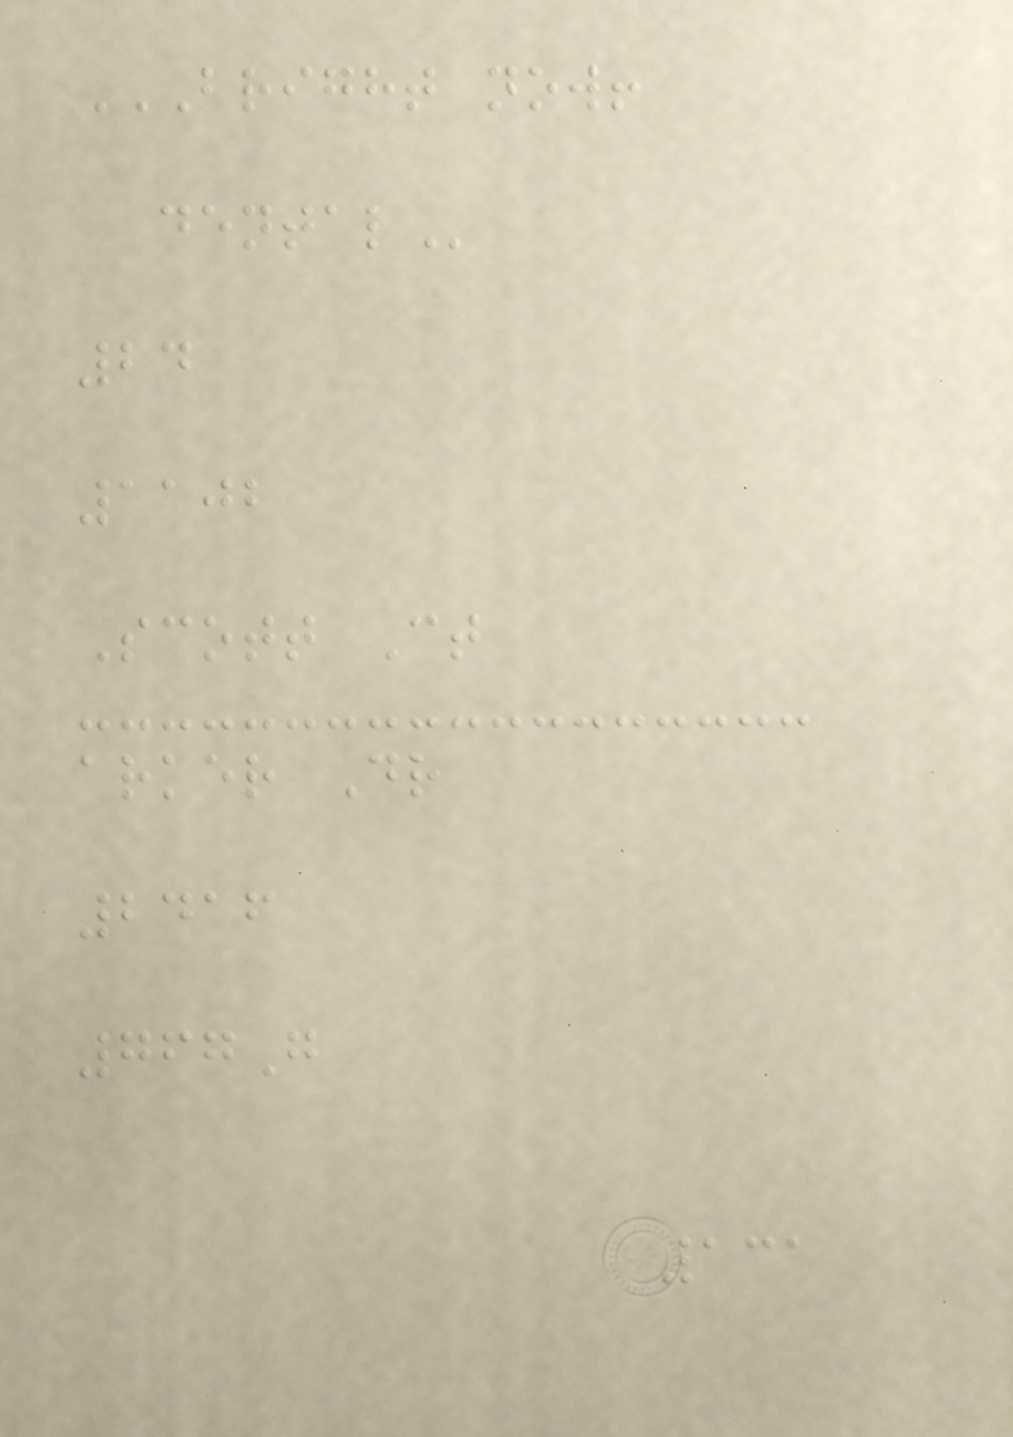BRIGHT NOW!
DENTAL
24
1102
Scott Ct
arker Dr
2416
767G
131
